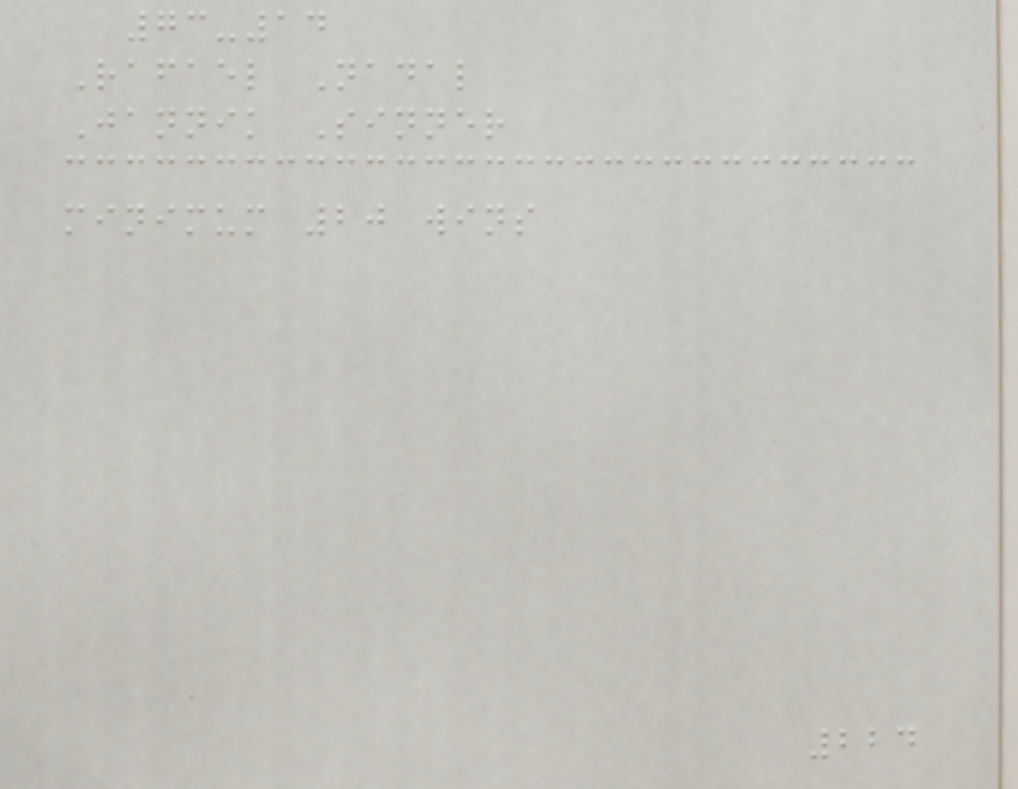73-14
Rafael Nadal
Jannik Sinner
minimum 20 wins
224
